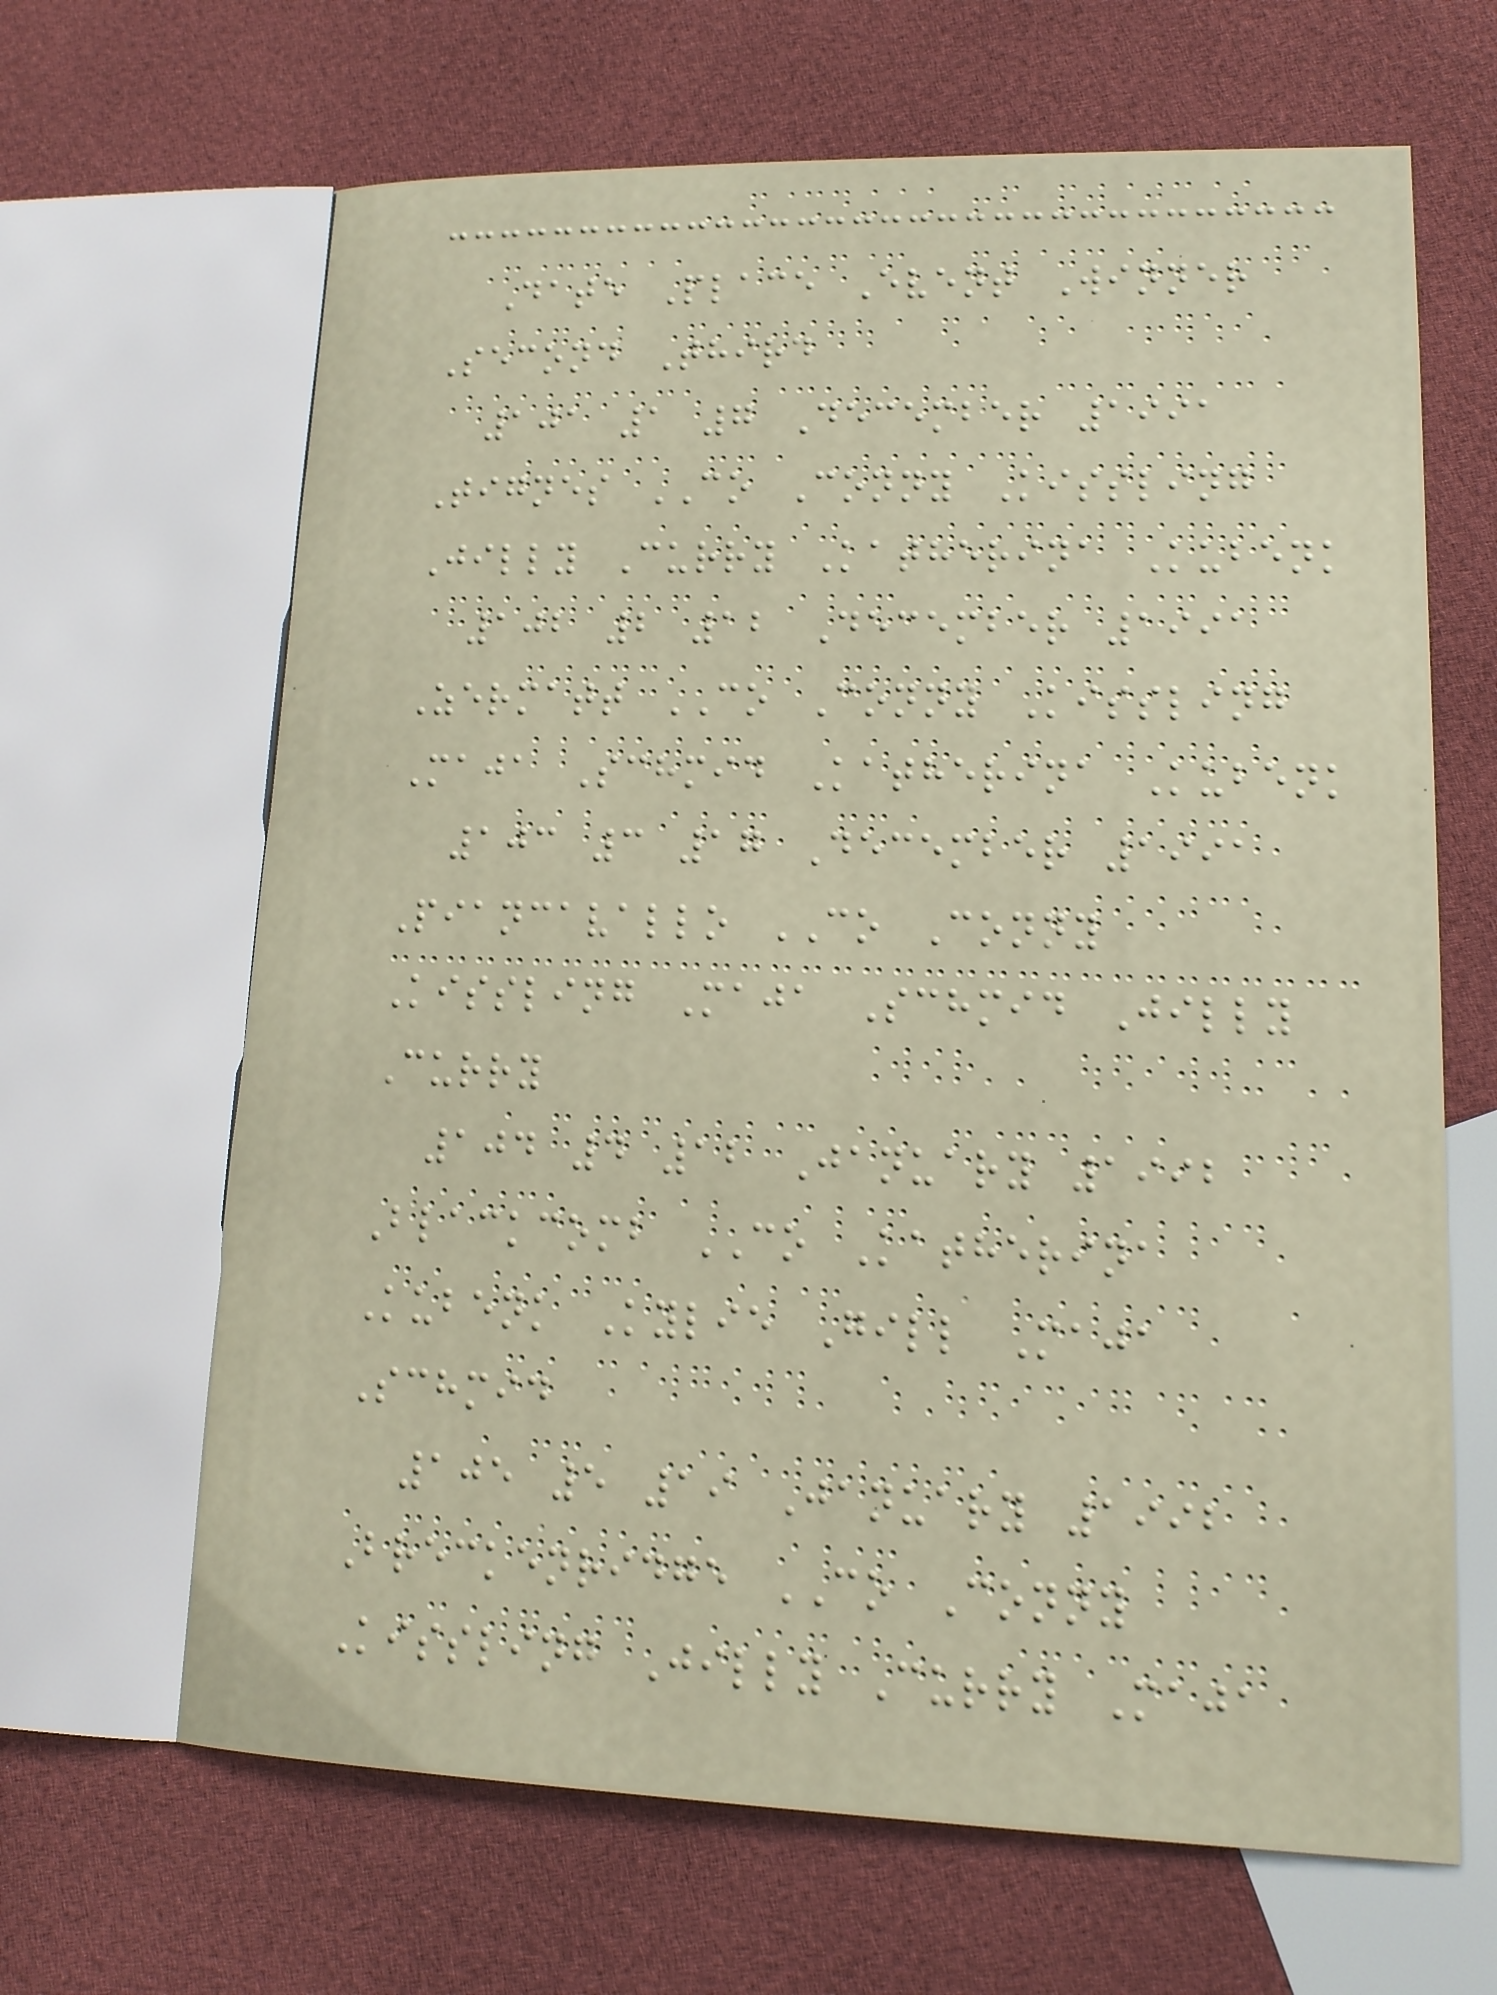Date Place Event Winner
Second Third
101 1 7 December 1991
Tignes CO Conny Kissling
Jilly Curry Katherina Kubenk
102 2 12 December 1991
Zermatt CO Conny Kissling
Maja Schmid Katherina Kubenk
103 3 17 December 1991
Piancavallo CO Conny
Kissling Maja Schmid Jilly
Curry
104 4 12 January 1992
Blackcomb CO Katherina
Kubenk Kylie Gill Maja
Schmid
105 5 19 January 1992
Breckenridge CO Conny
Kissling Jilly Curry Maja
